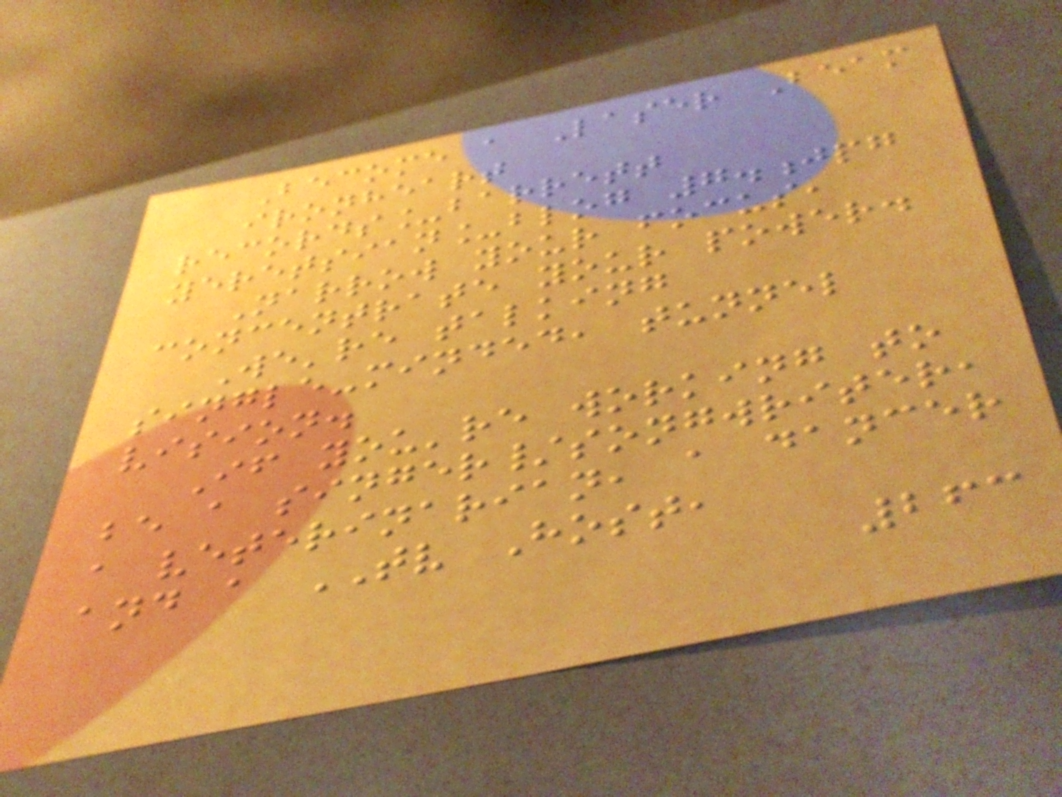Become a Laser Beam
ironheart
records_barrett
yeretsian_blog 7.jpg
Narrow your focus,
concentrate your power.
We're talking
single-minded, tunnel
vision.
If you're working to
be a singer/songwriter,
a veterinarian, a dancer
and a TV Host,
263
